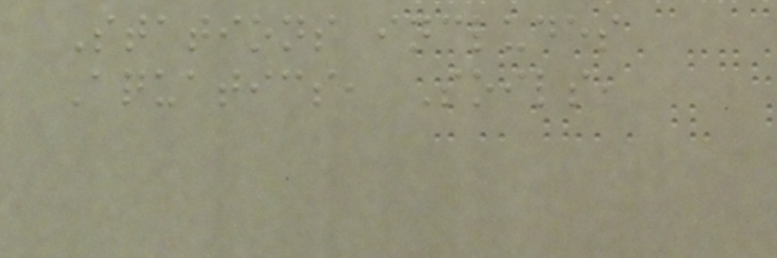Stations includes
Aquatics, Soils,
